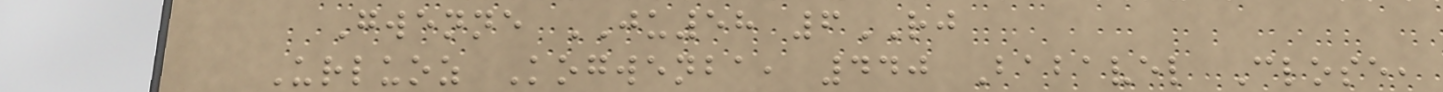Gwenne JU58 6RJ
Urluoz Kogwenba, 440 Babavel Close,
